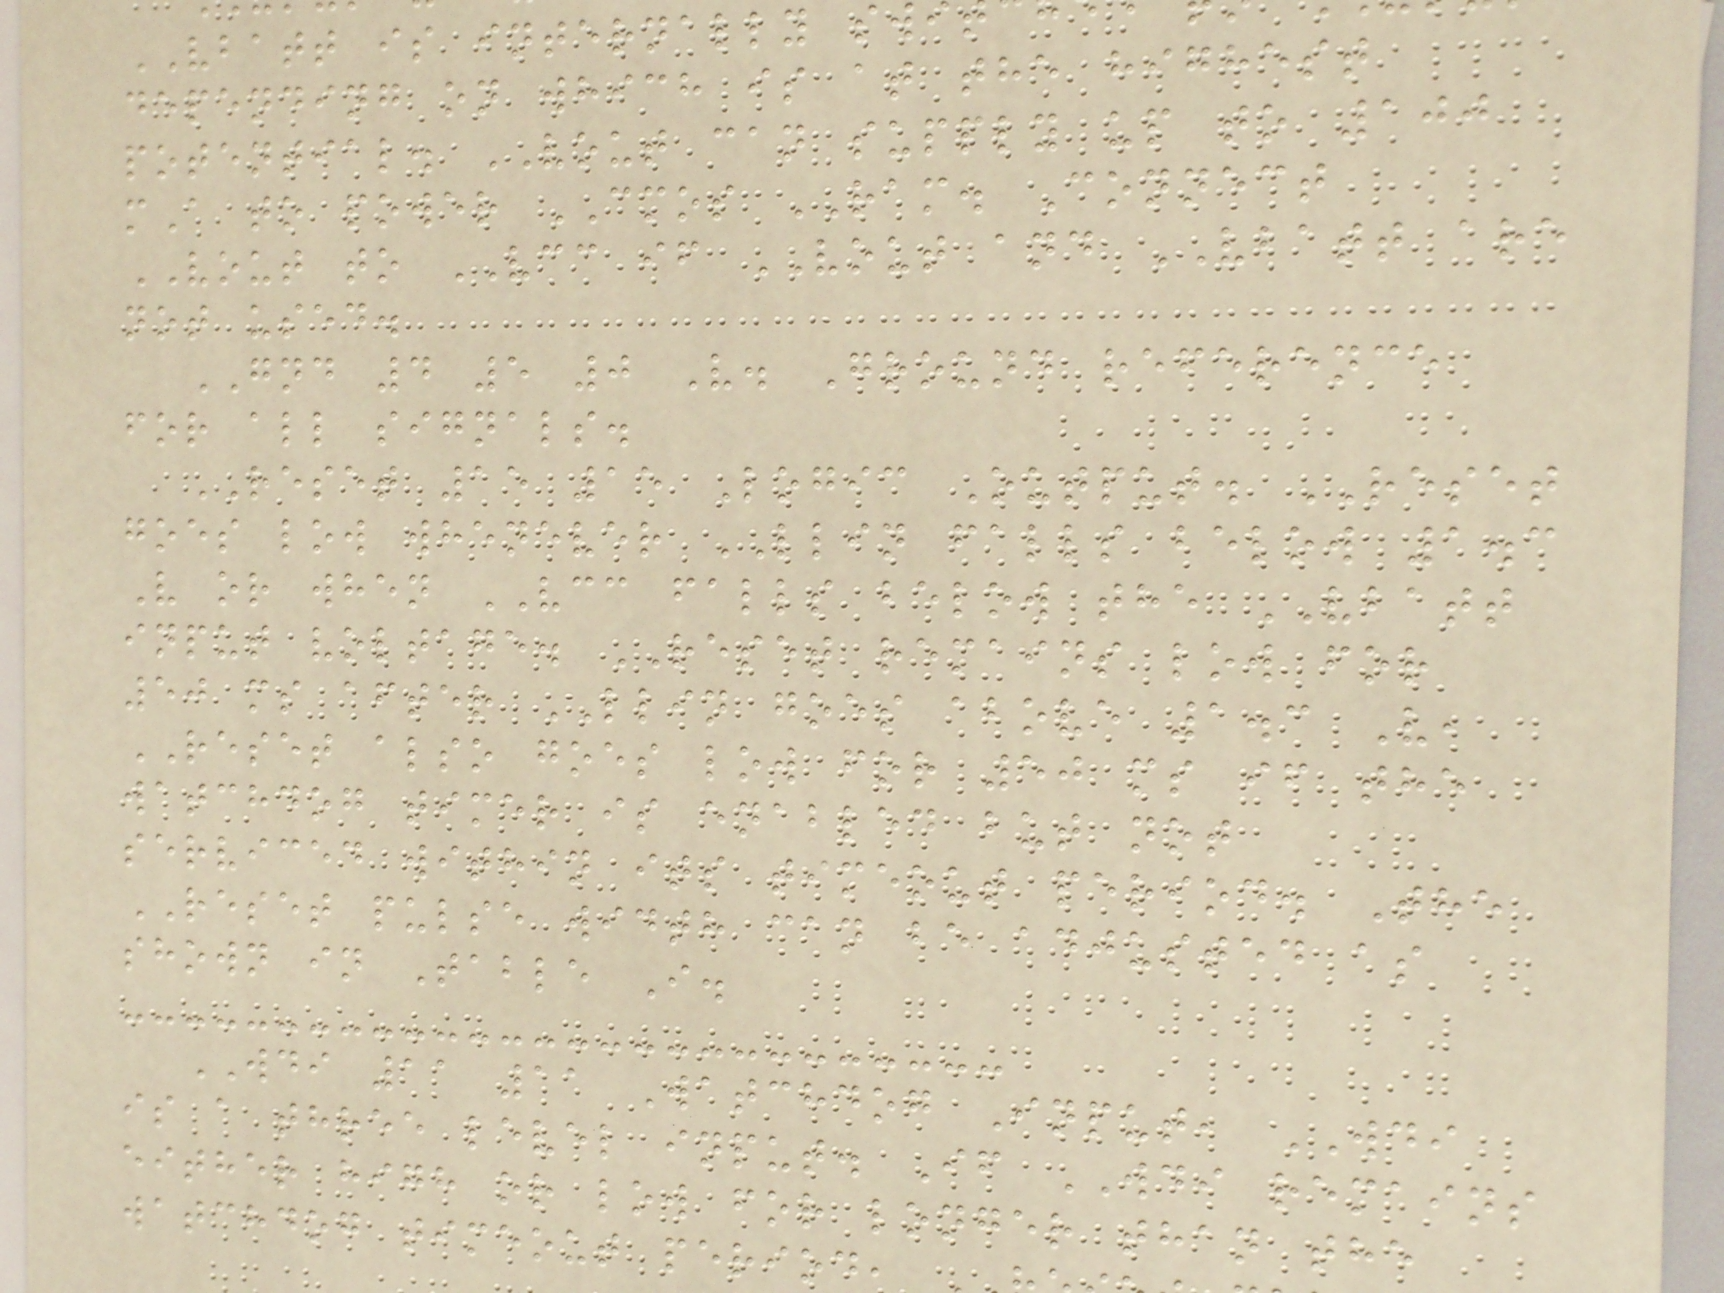VBATT is internally sw
depending on which is at the highest
potential. VOUT can supply up to 100
mA to power CMOS RAM. Connect
VOUT to VCC if VOUT and VBATT are
not used.
GND 4 5 0 V. Ground reference
for all signals.
RESET 15 15 Logic Output. RESET
goes low whenever LLIN falls below 1.3
V or when VCC falls below the VBATT
input voltage. RESET remains low for
50 ms after LLIN goes above 1.3 V,
RESET also goes low for 50 ms if the
watchdog timer is enabled but not
serviced within its timeout period. The
RESET pulse width can be adjusted as
shown in Table I.
WDI 11 11 Watchdog Input, WDI
is a three level input. If WDI remains
either high or low for longer than the
watchdog timeout period,
